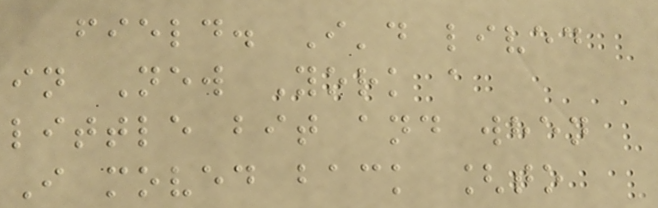field. I'd lived
in New York a
little bit and when
I moved back [to
